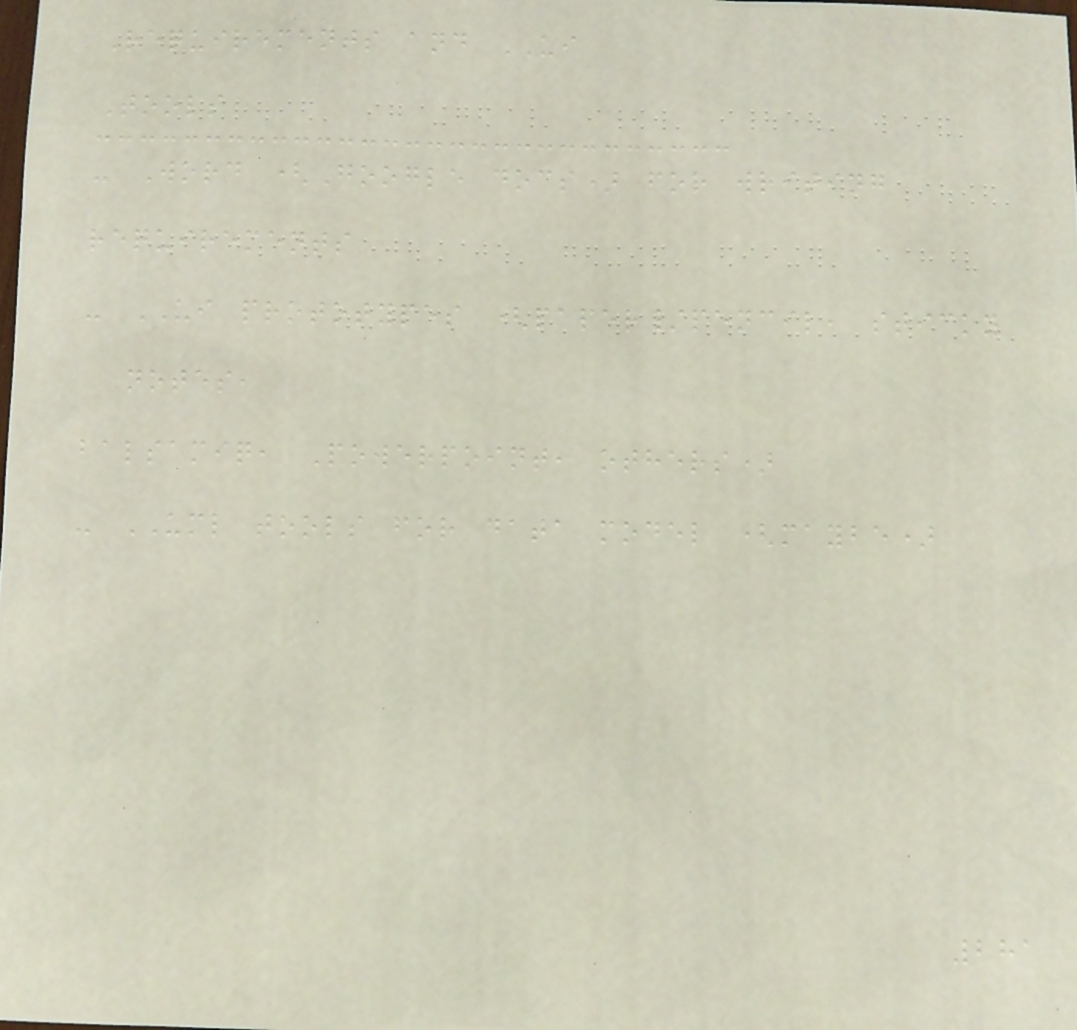Requirements and UI
Tools
- Word (Google docs) for writing
requirements
- UI prototypes (paper/pencil, sticky
notes,
balsamiq, Powerpoint, others)
- UML tools for data model (maybe)
281
